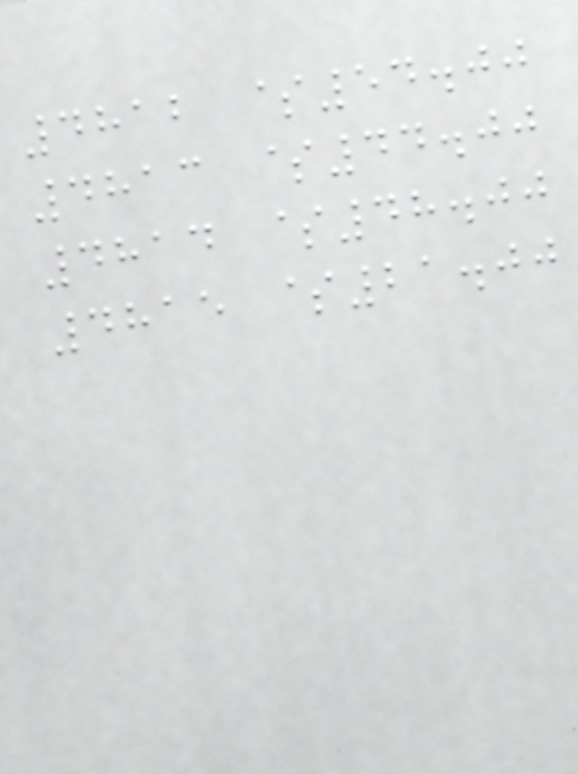4812 $54.00
4813 $44.00
4814 $48.00
4815 $21.00
